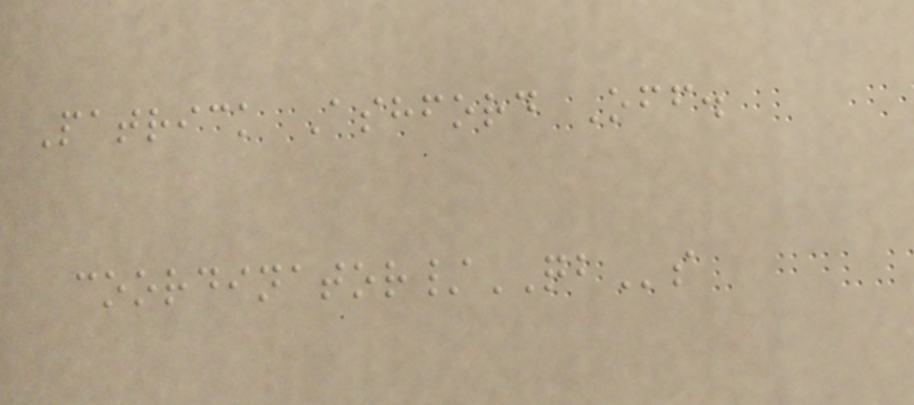Patrick Ashford Off.
coordinator/QBs
